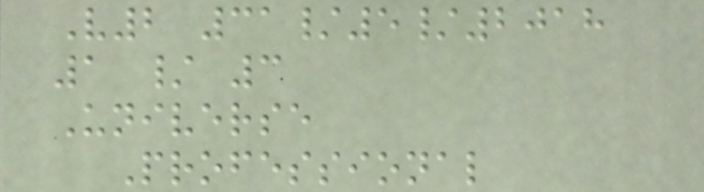V2 31/5/2018
1 / 3
Universe
Professional
